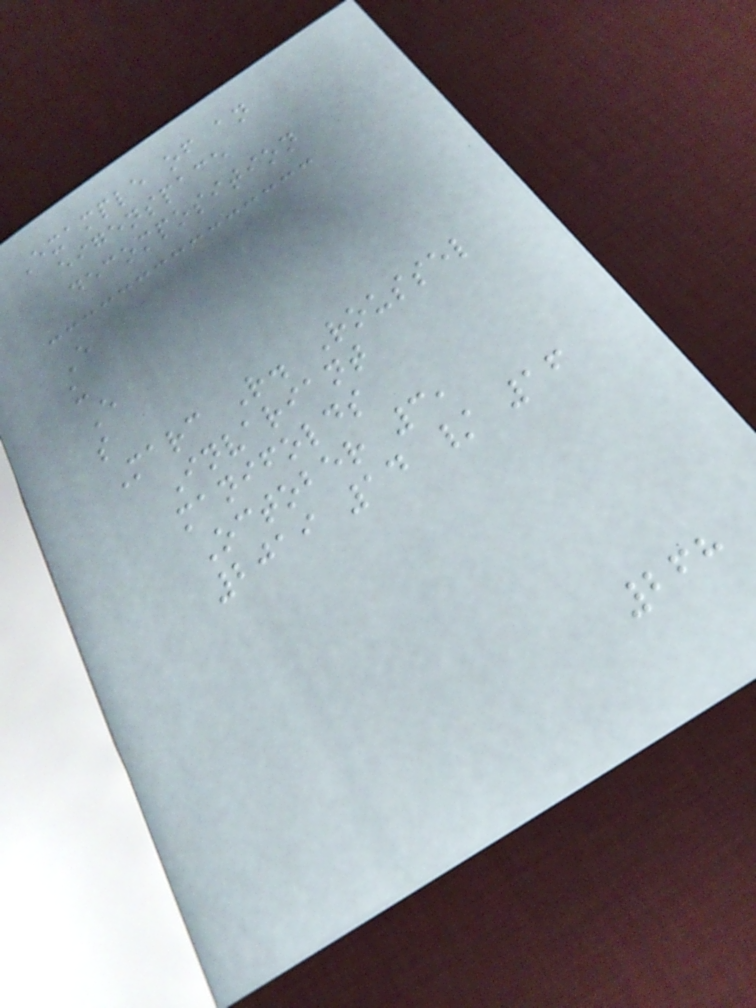Example of an
eigenspace
decomposition
E
u
E
s
Marc R. Roussel
Invariant
manifolds
October 3,
2019 14 / 16
268
